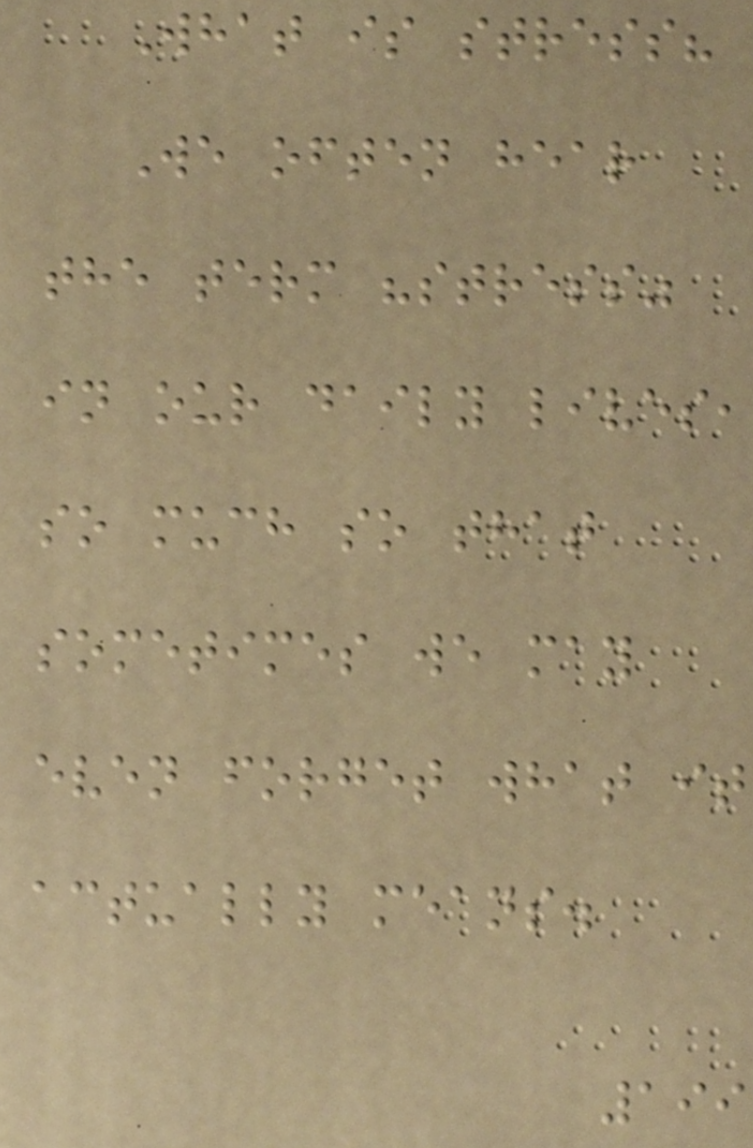What is stress?
We often hear
the term "stress"
in our daily lives,
so much so that
sometimes we may
even forget what it
actually means.
199
